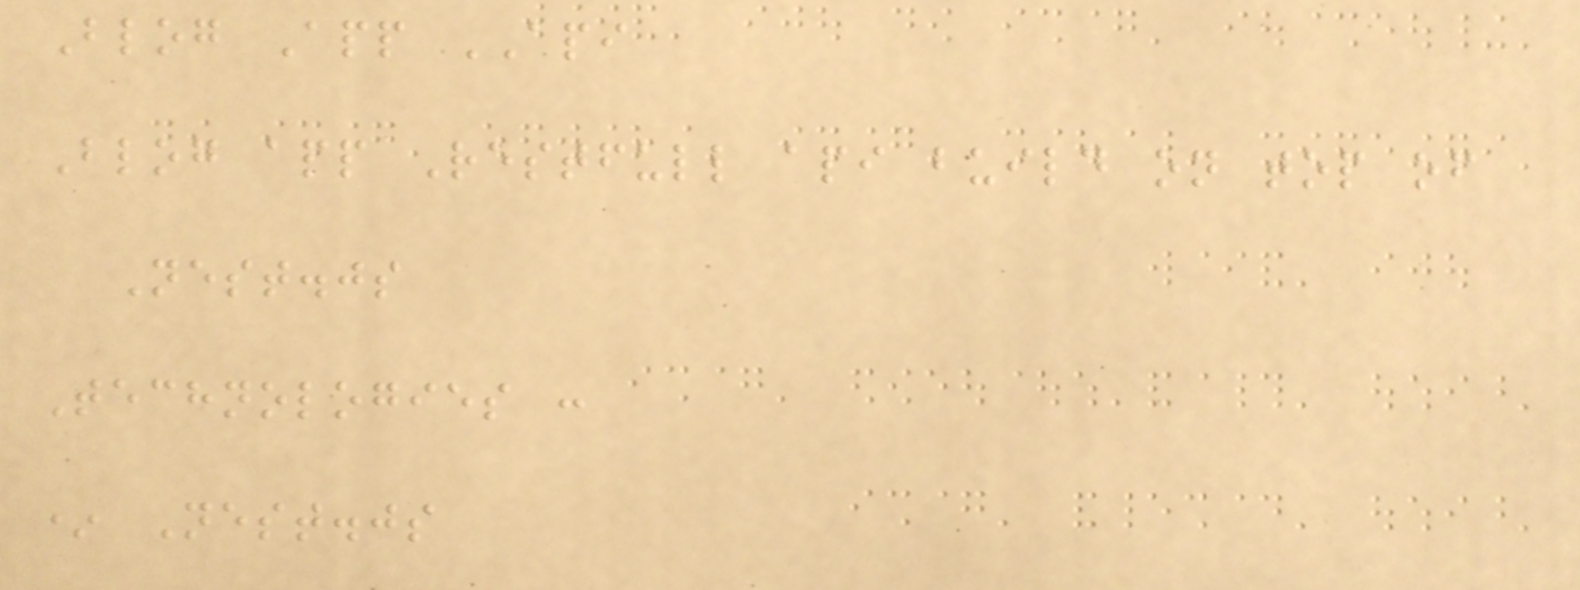Blog App API
Blog app Restfull api build on top of
Nest.js
Technologies :
* Nest.js
